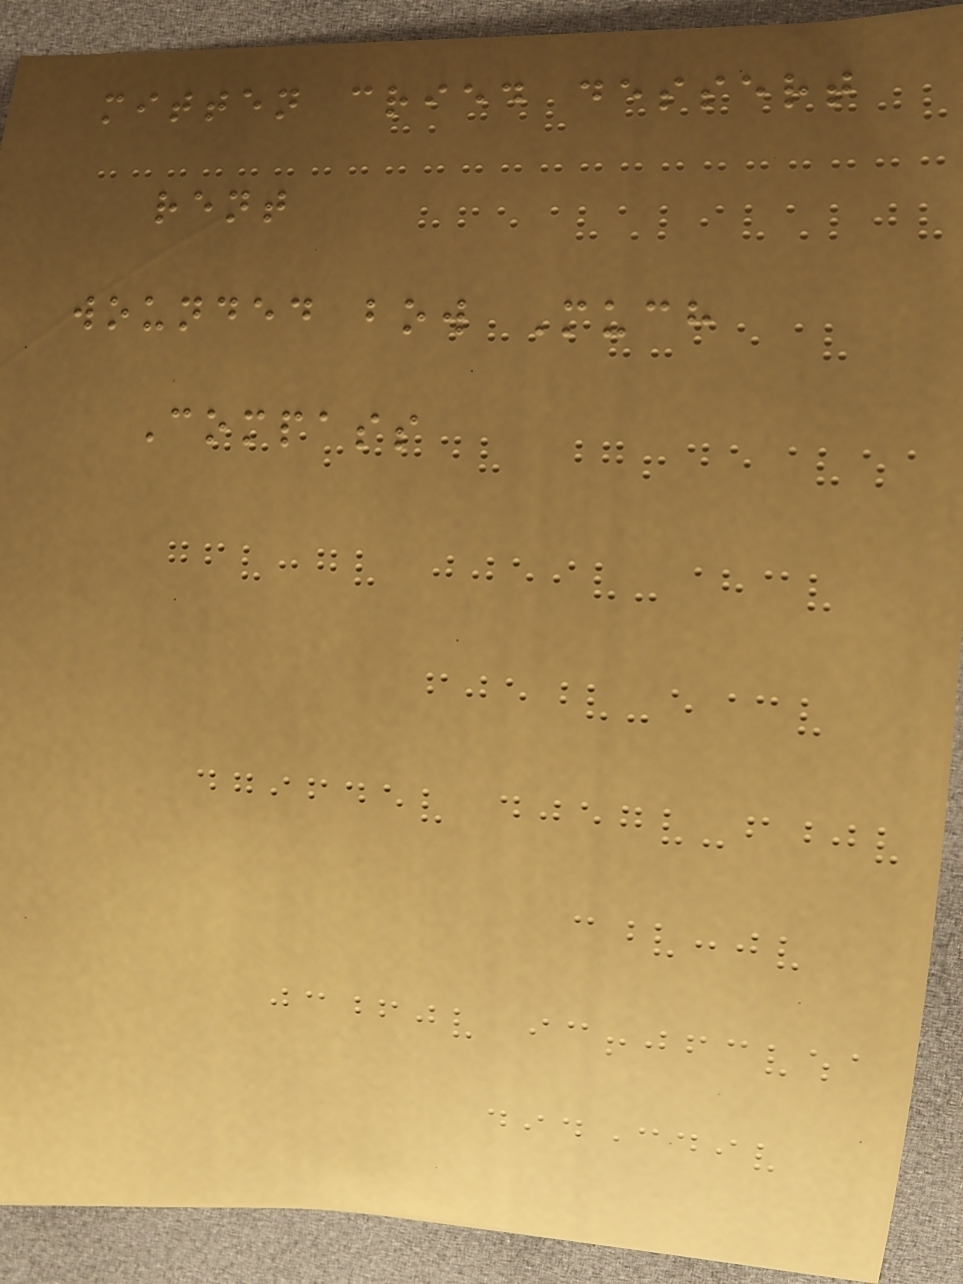mitten cried dessert
rent
wounded bow Much
Compass
